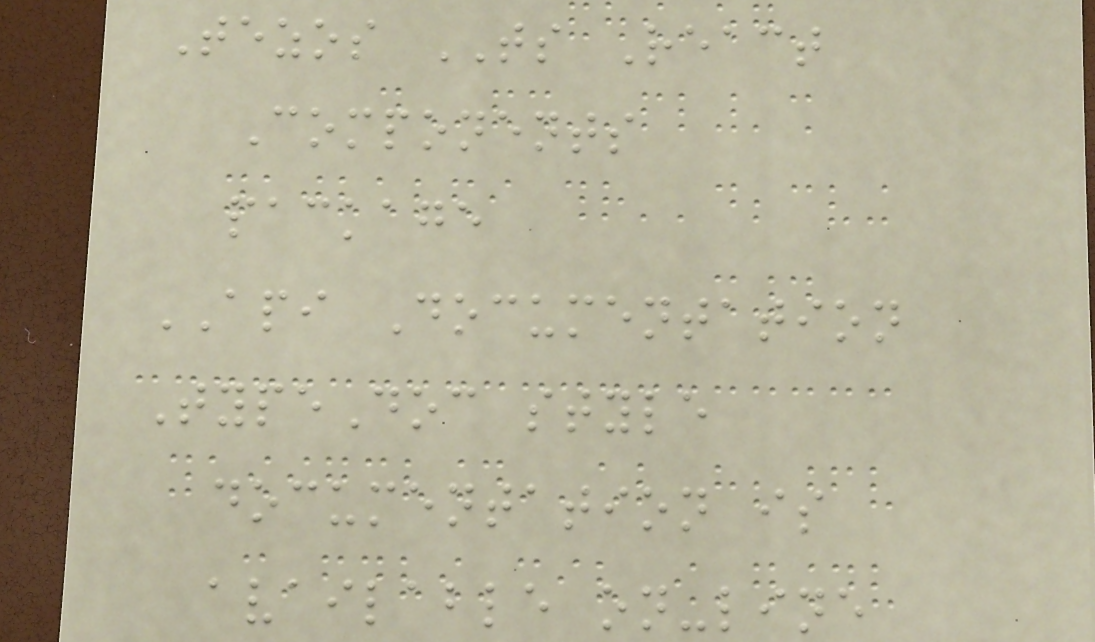Tezos TS React
Components
package
API Documentation
TypeDoc style
documentation is
available on-line
